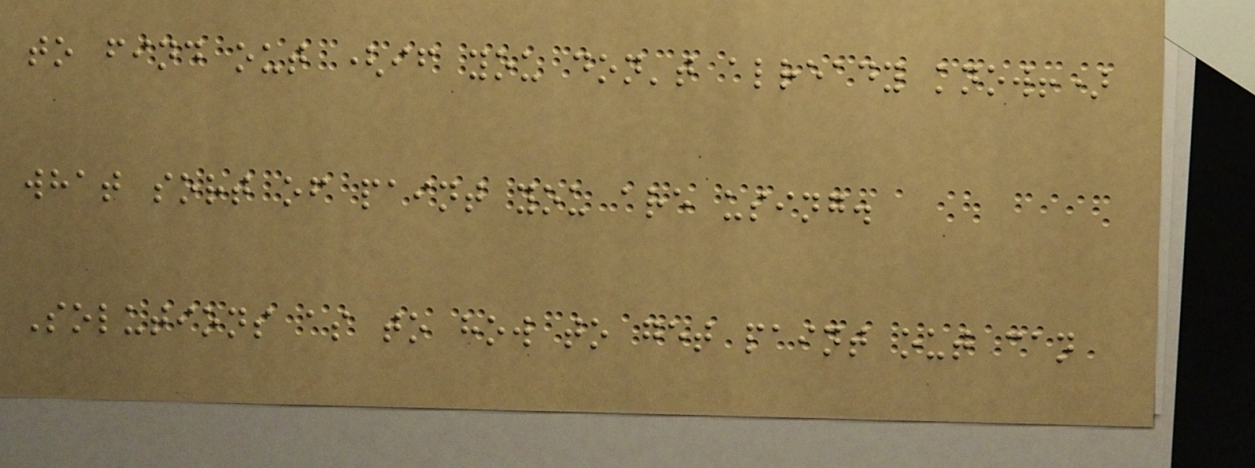to find out (if you don't already know!)
what sort of paint you are using.
Solutions as to how to get paint out can
